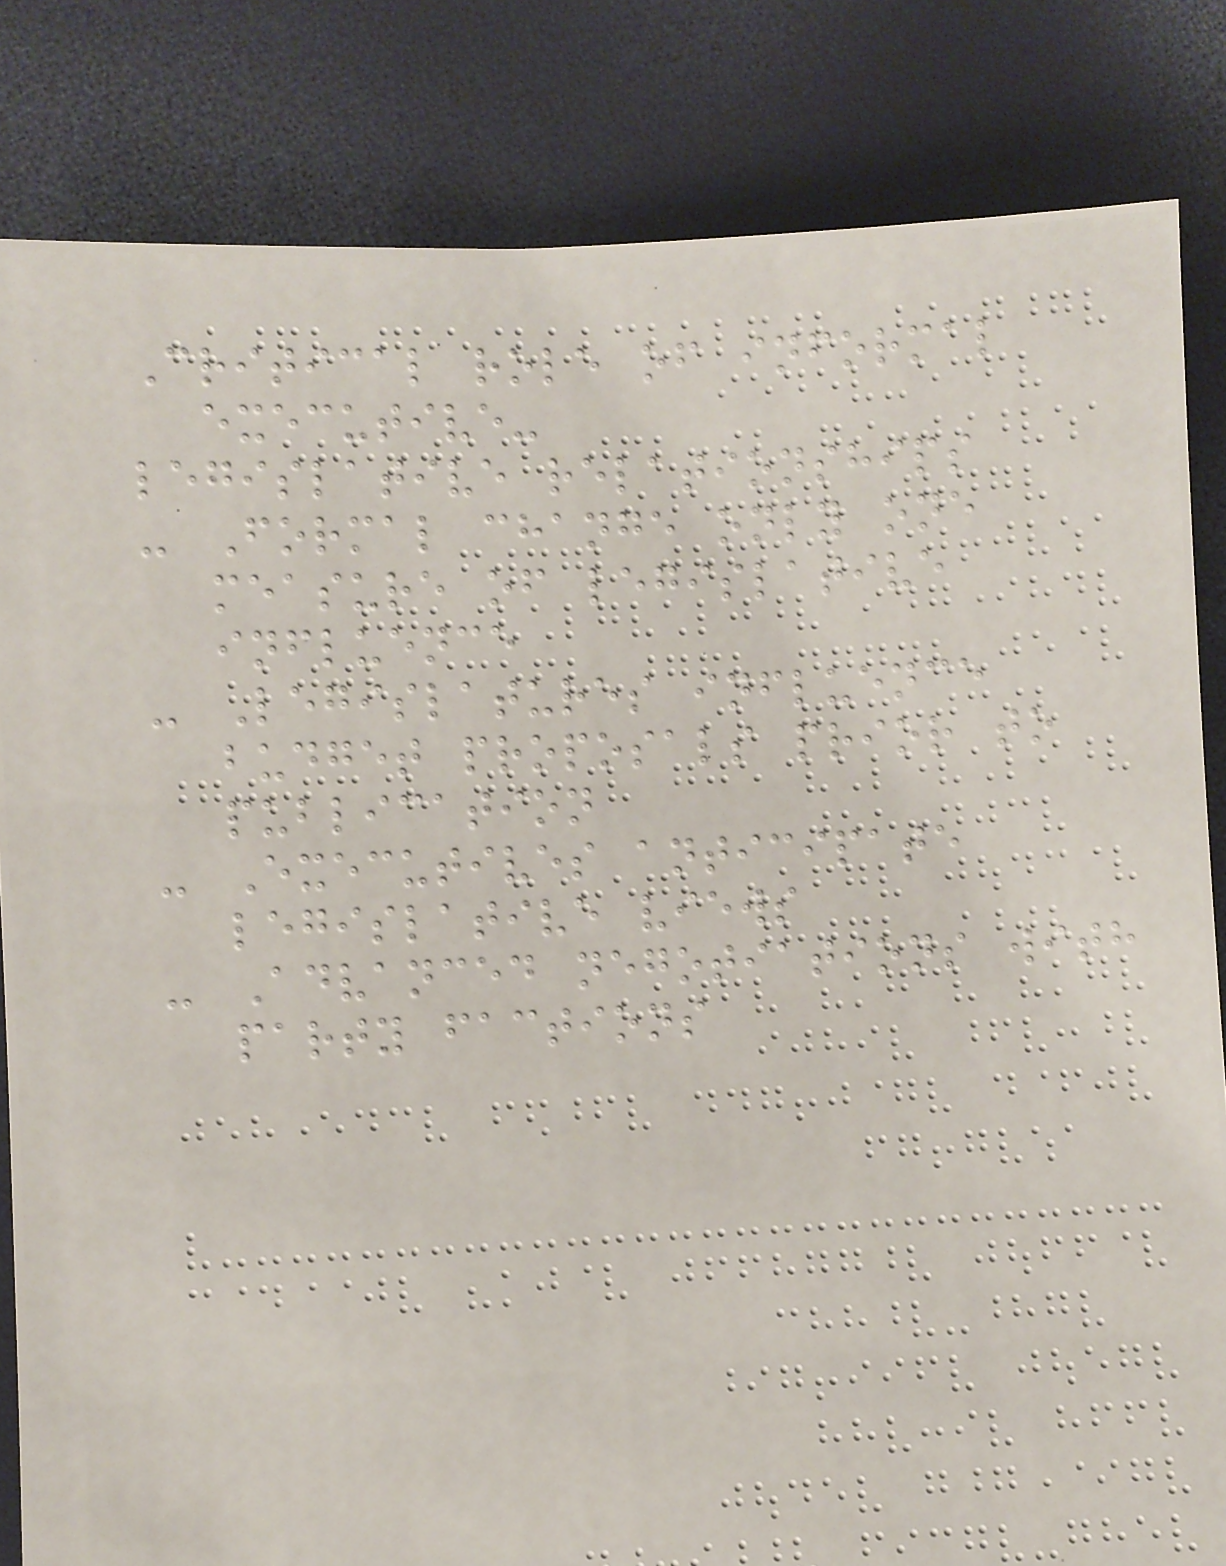Critical role of informal
executive-
legislative relationships
- Formal change only one
measure of legislative
influence
- Legislatures influence
budget proposals prior to
publication
- Executives anticipate
legislative views
- Advanced negotiations with
party factions
